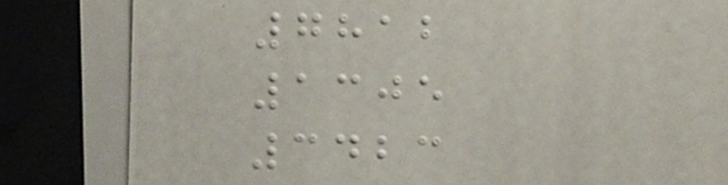7812
1305
3423
